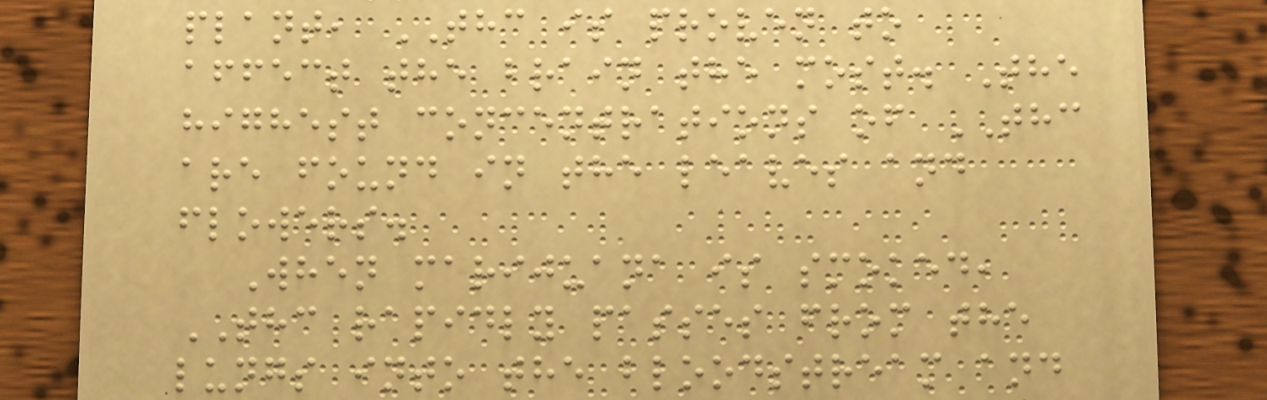plant, THC is proven to
affect the brain the most. The
highest concentrations of THC
are found in the leaves and
flowers.
When marijuana is smoked,
THC rapidly passes from the
lungs into the bloodstream and
